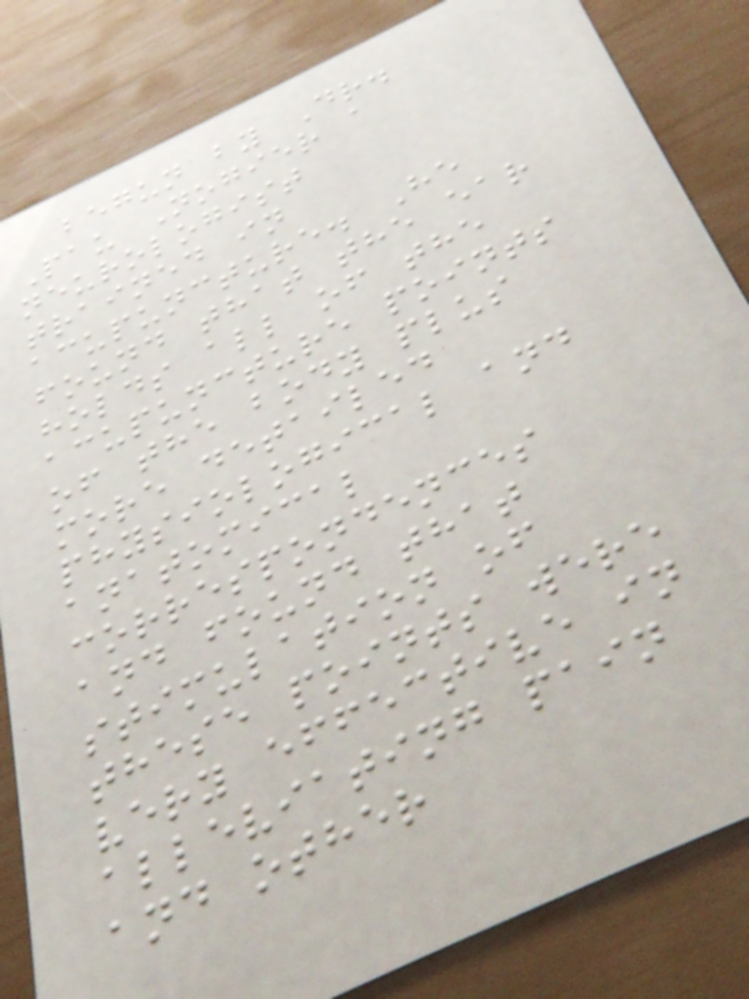begun by Dr.
Pau Nogier a
neurologist
trained in
acupuncture. He
found that the ear
holds all of the
acupuncture points
of the body plus
more detailed
physiological and
anatomical
correspondences
and found that
stimulation of
these points were
very effective in
alleviating pain
and other
